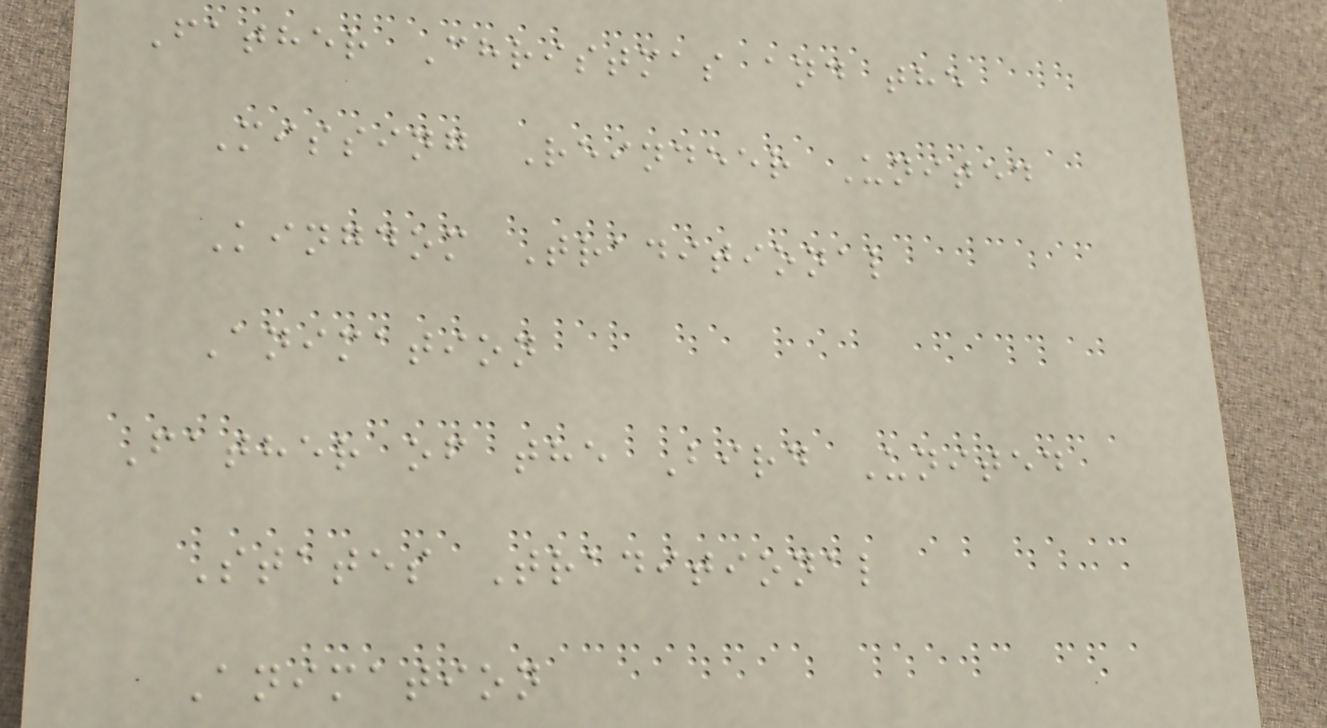Father Christmas and the
Missing Reindeer United
Kingdom Traditional
Animation
Father of the Bird United
States Traditional
Animation
